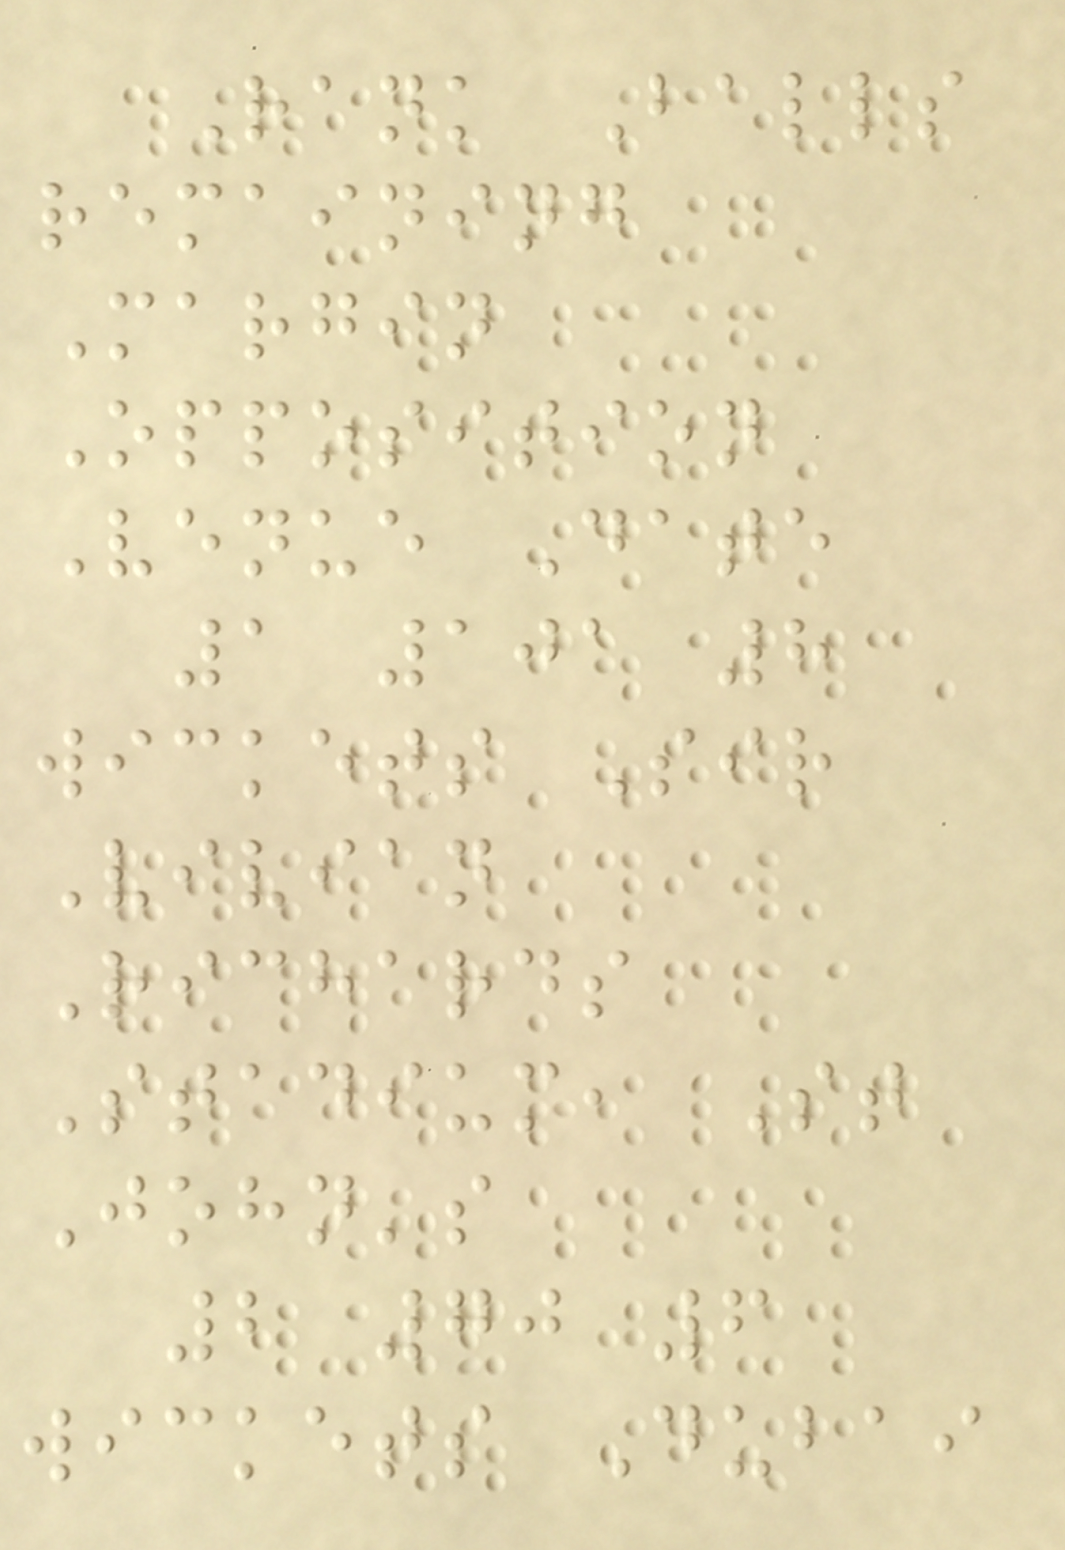Rank Balls
remaining
Margin
Opposition
Venue Date
1 101 8
wickets Sir
Vivian
Richards
Stadium, St
John's
2 70 6
wickets Dubai
